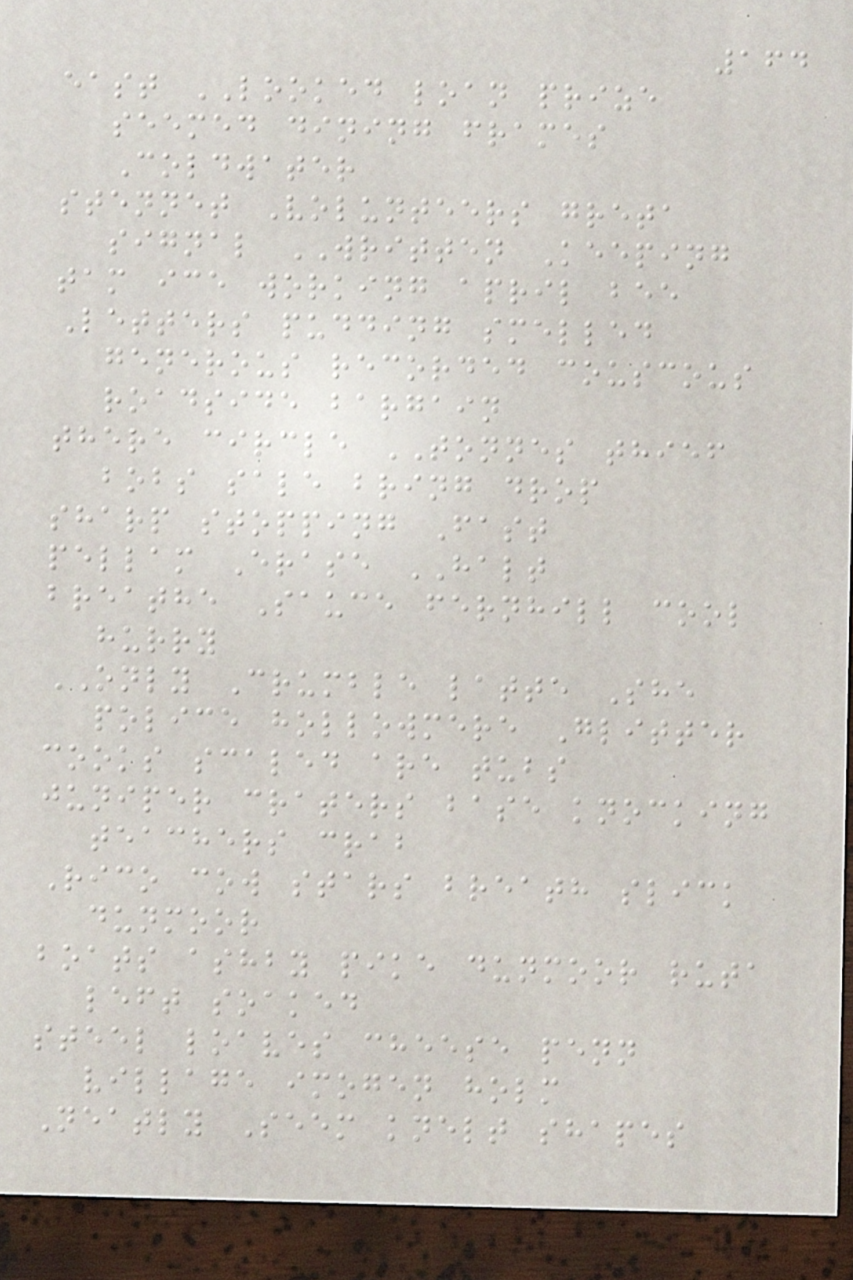164
east LOOKED loan prize
seemed dining frames
Coldwater
stennet Volunteers greta
signal WRITTEN Keeping
tam ice working april bee
Letters pudding smelled
generous recorded couscous
roadside bargain
there circle TONNES thief
bobs sale bring drop
sharp stopping Fast
pellam Erase HALT
breathe Sauce fernhill cool
hurry
ONLY Crumble latte She
police hollowmere Glitter
cooks scaled are tubs
juniper craters base knocking
teachers crab
Rico cow stars breath slick
dunmoor
boats ashby pike dunmoor ruta
left soaked
steel loaves cheese penn
village imogen holm
Neatly Seem knelt shapes
